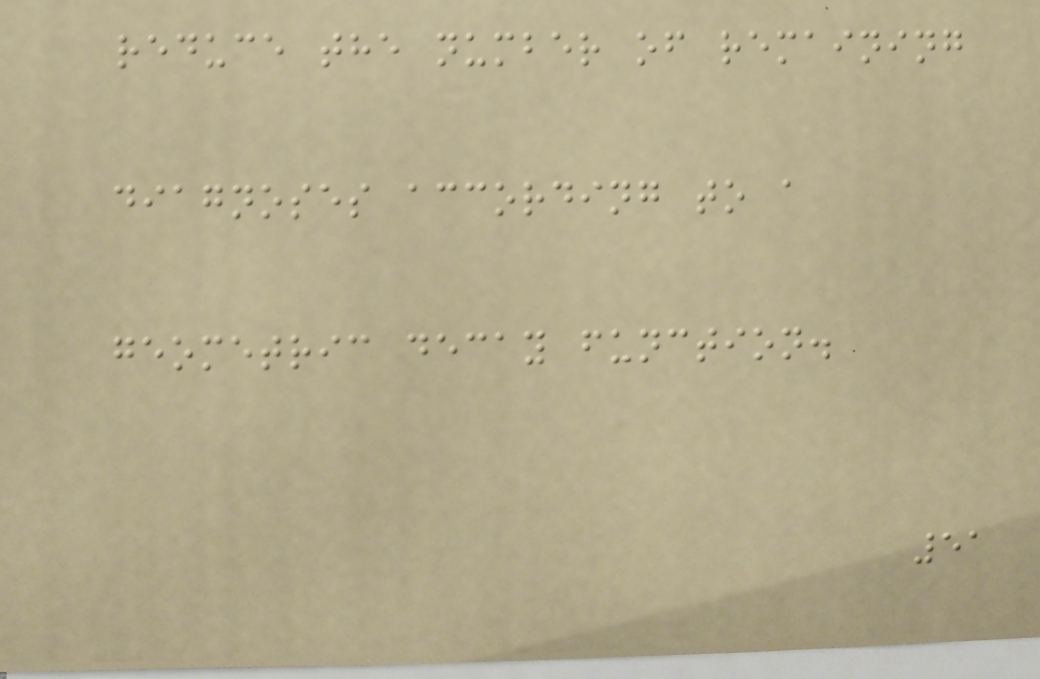reduce the number of remaining
diagnoses according to a
geometric decay function.
51
